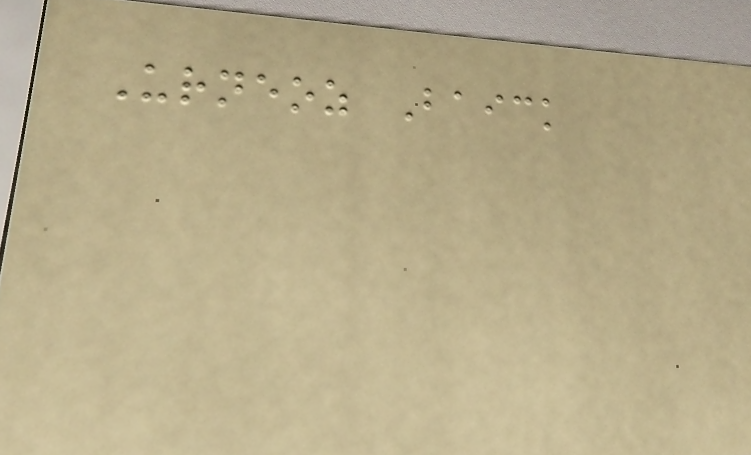Urneoz Baick
